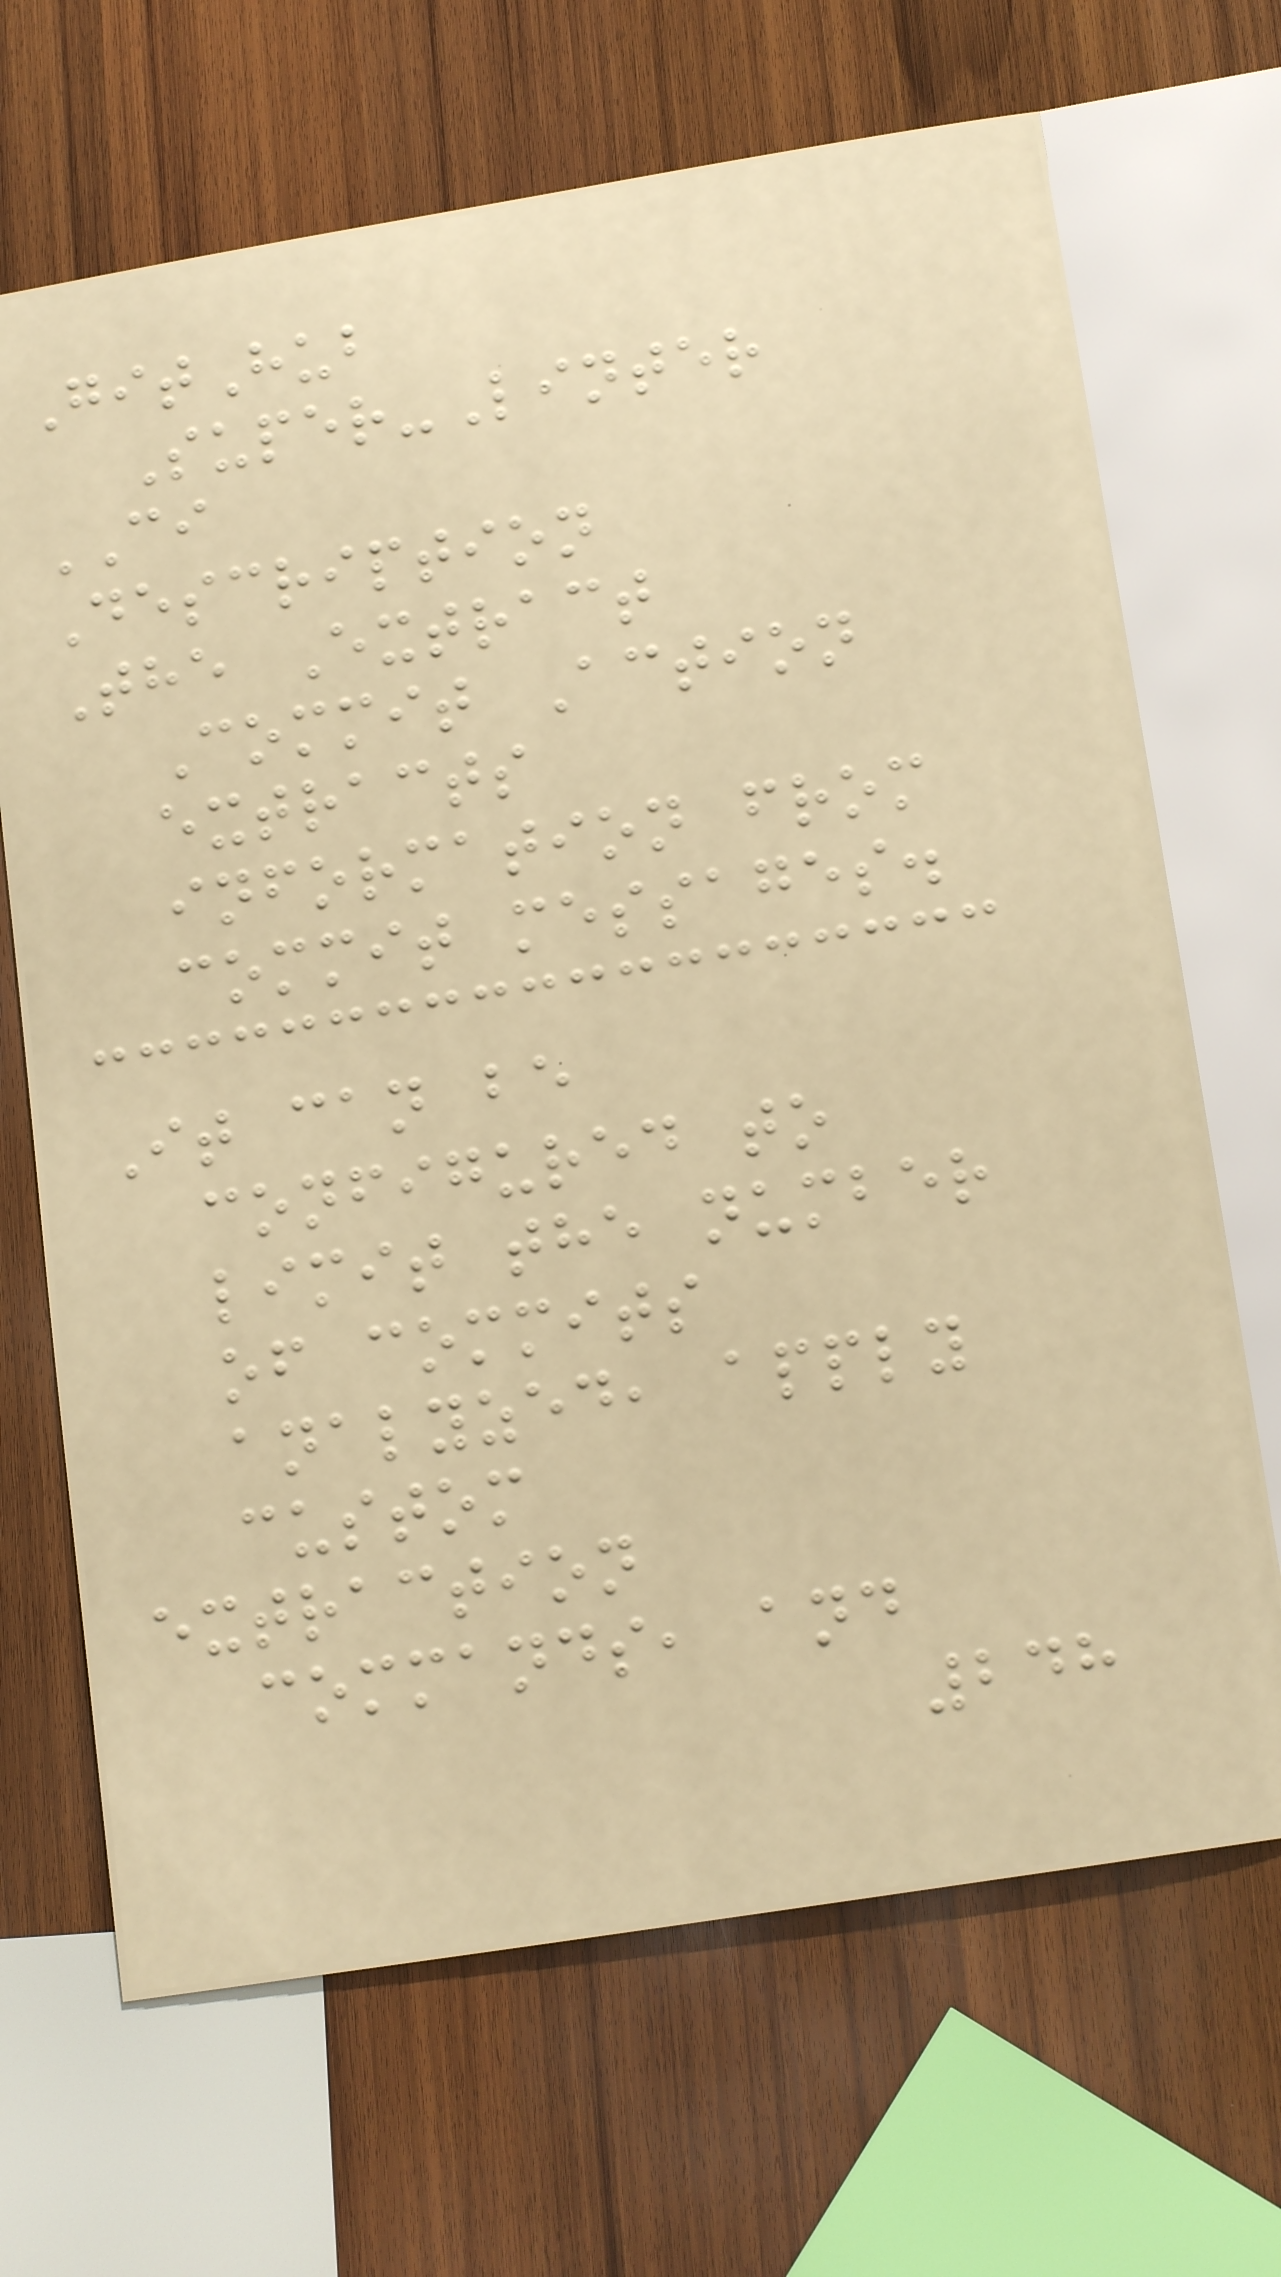GitHub
Super-Linter
CI
Description
The Extract
Commit Action
extracts
information from
commit messages.
It can be
configured to
limit the number
of commits
analyzed, apply
custom
extraction
commands, and
248
